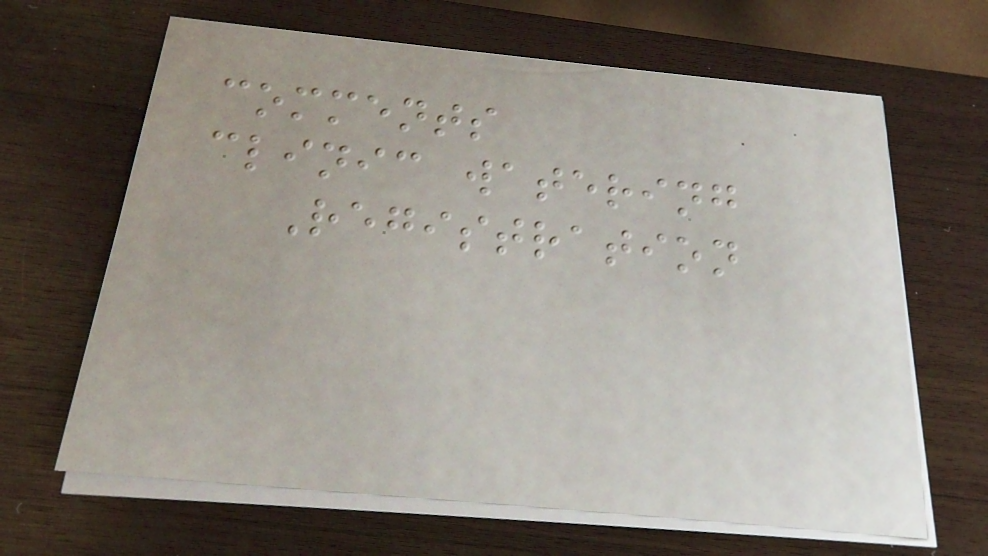comments
clinic watering
Registration
